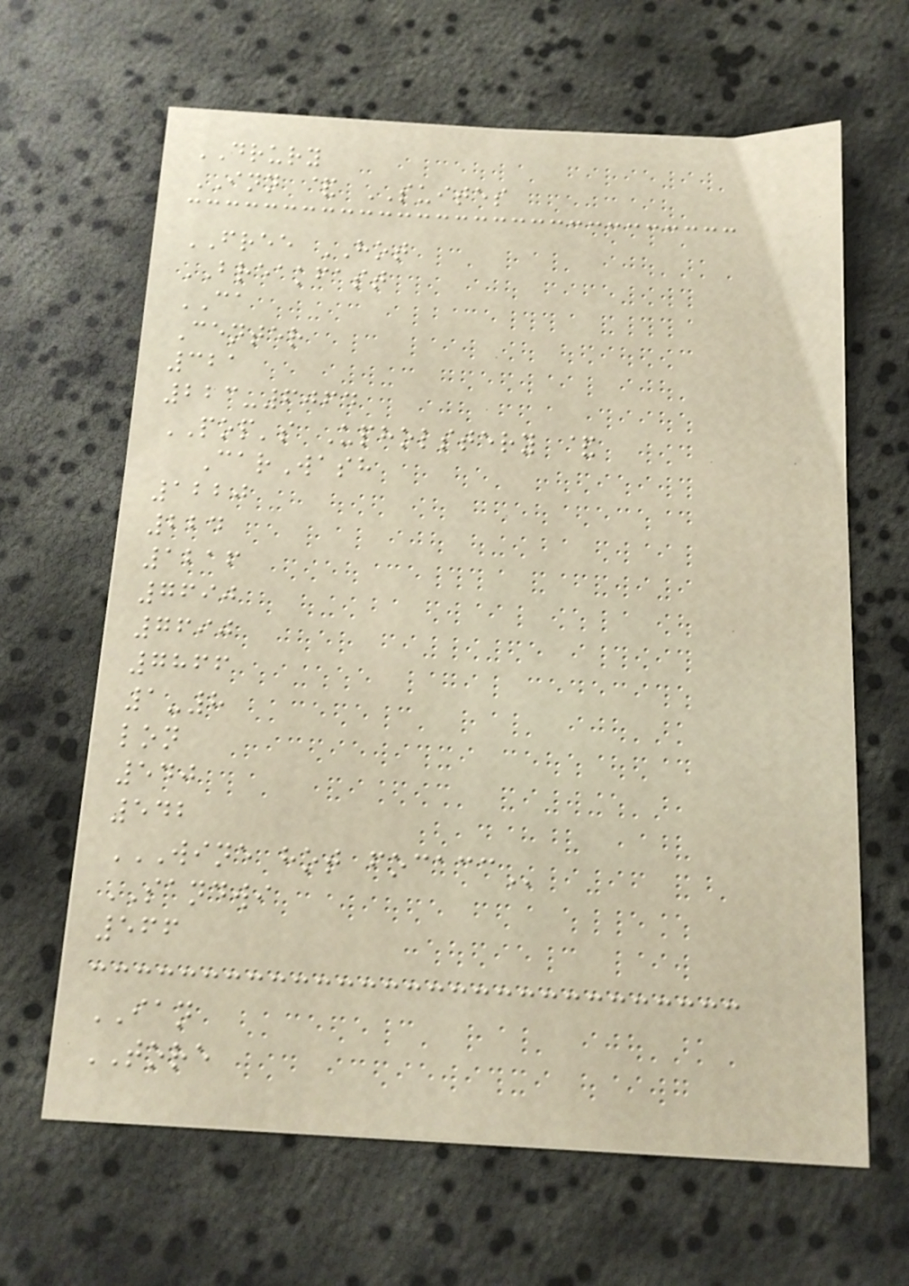DRURY
INN & SUITES
FREE HOT
BREAKFAST
CA
Center
321
223-6064
POP's Upholstery &
CarWash
1220
224
1216
7690
7690
7866
1-8
lon
540
542
WINE HOT FOCACC
SANDWI
566
IAN
TORE
